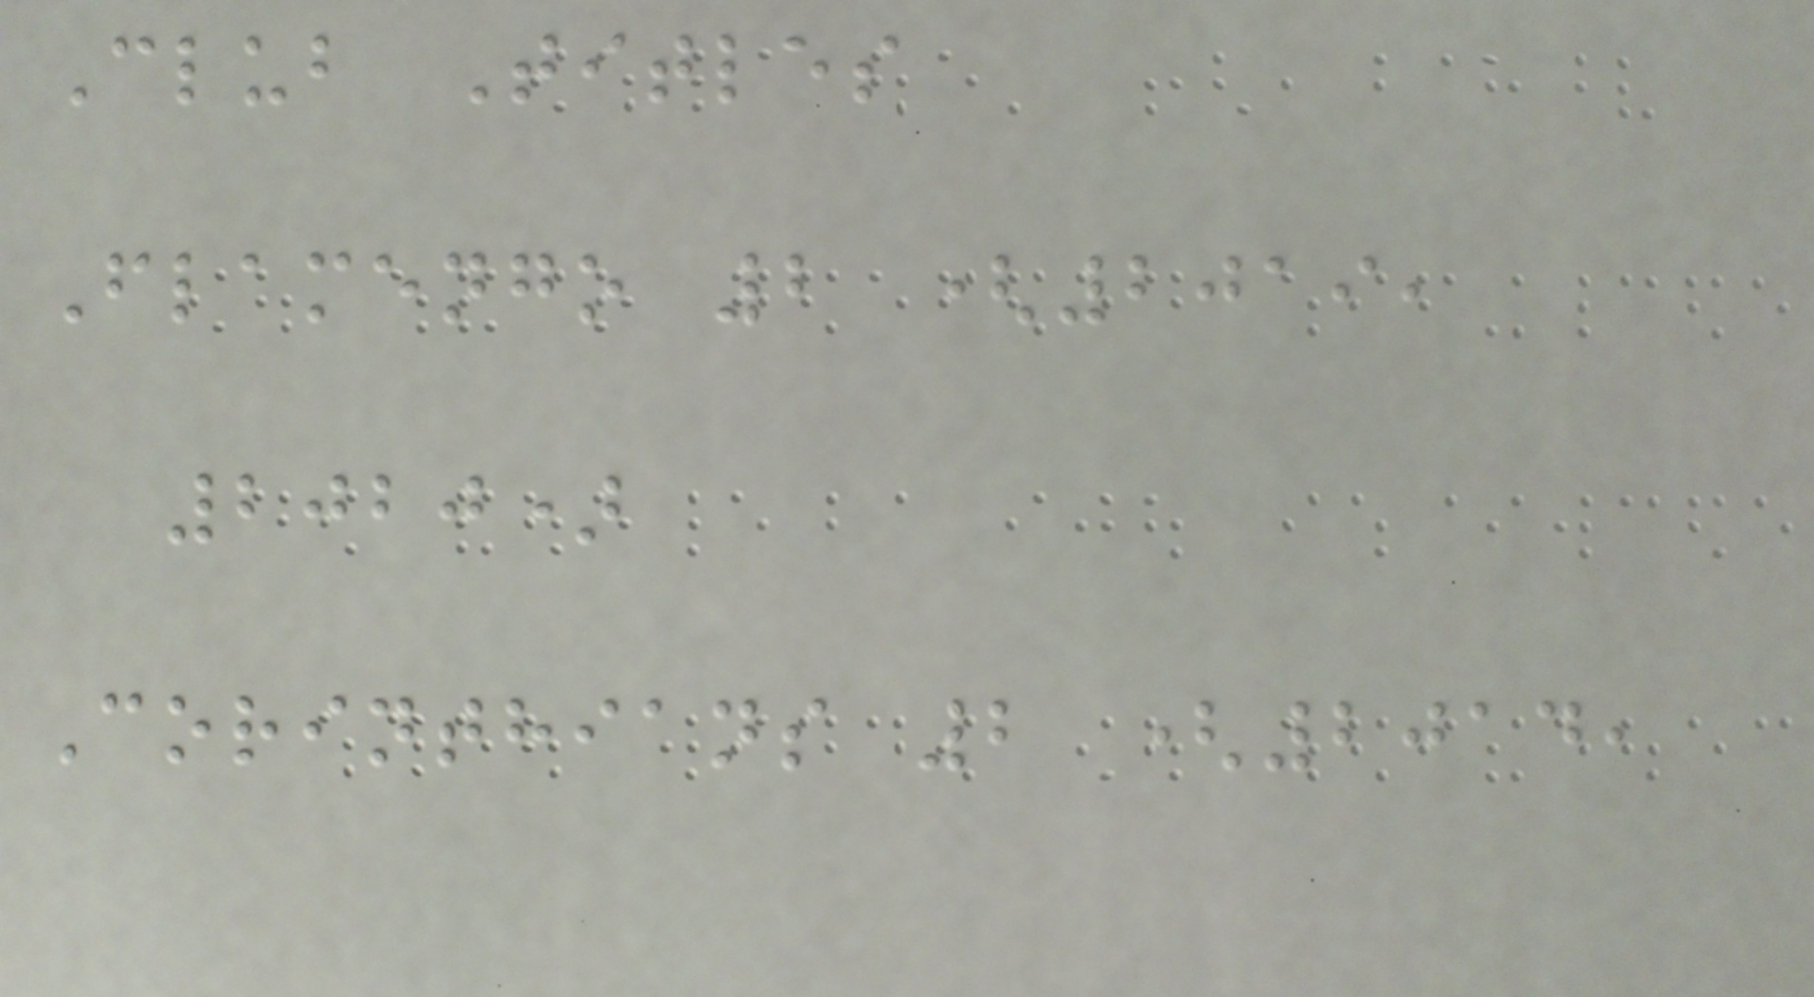Club Titles
Flamengo 2 (2019,
2020)
Corinthians 2 (2014,
